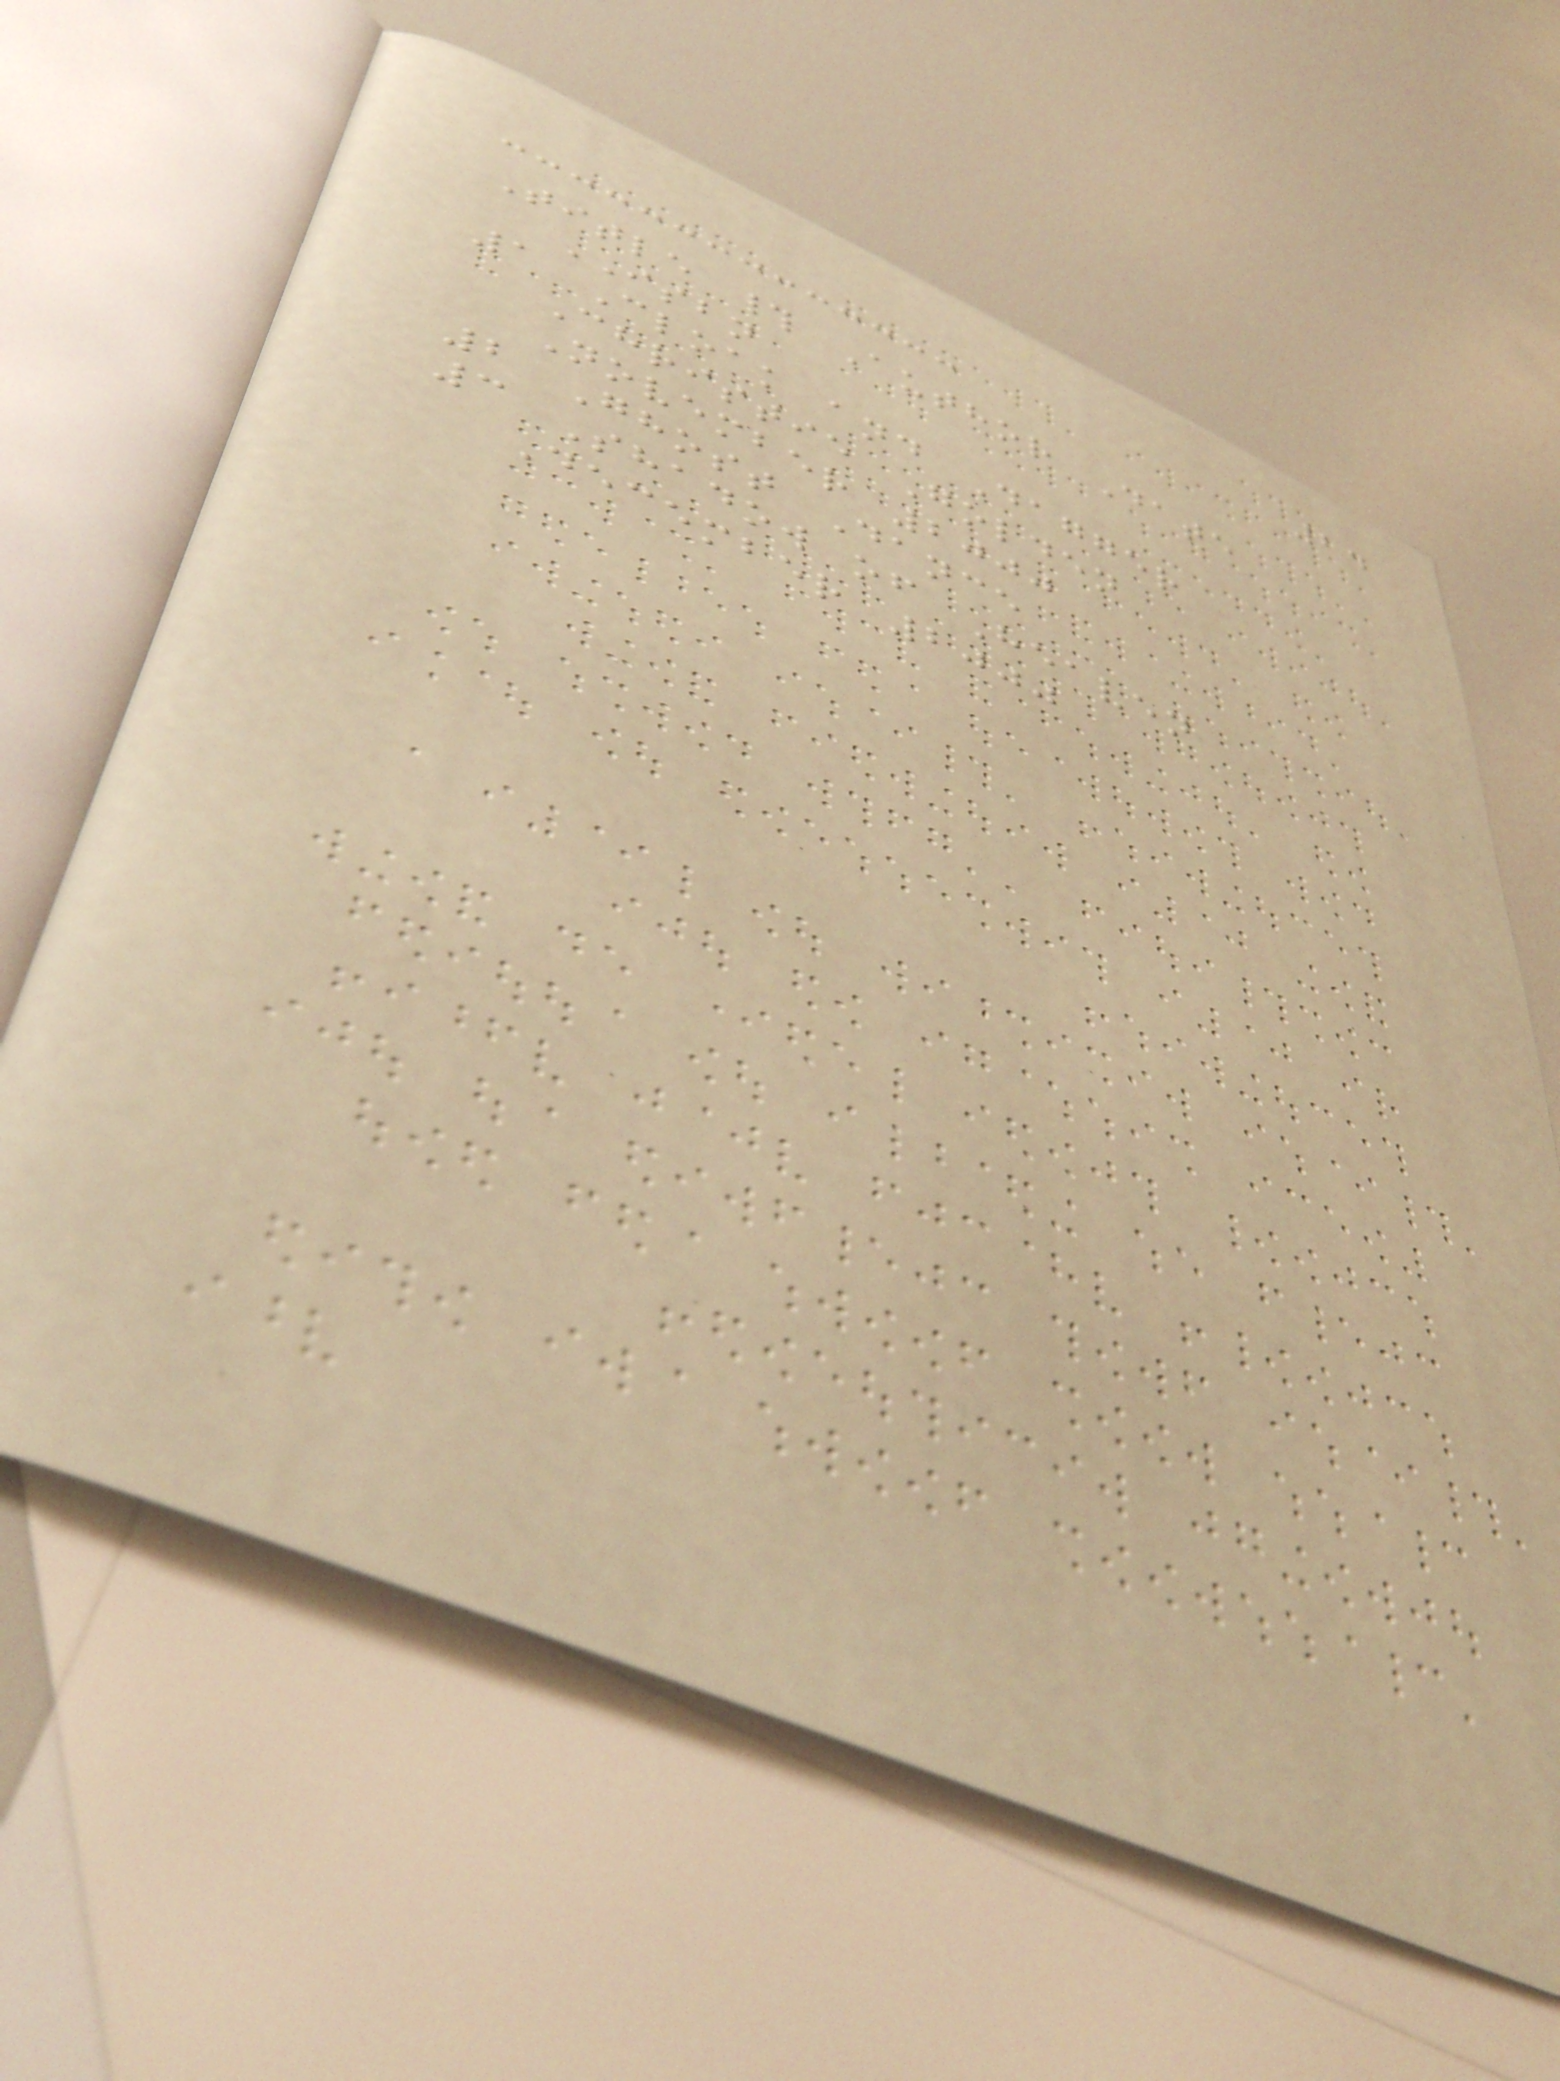24
Title # Author Date
ISBN
1 Cloak and Dagger
Christie Golden
November 2000
2 Ghost Dance
3 Shadow of Heaven
December 2000
